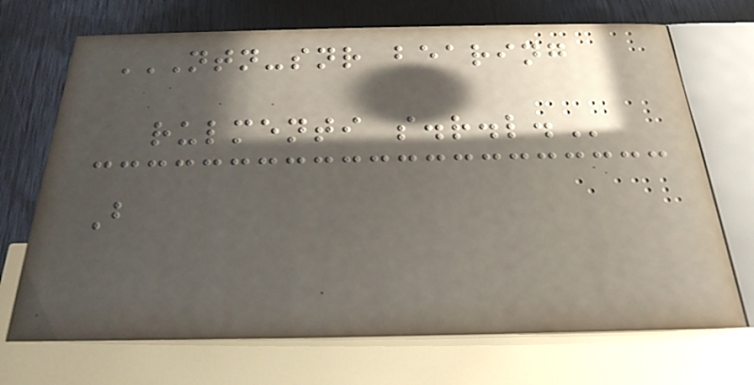NTN-SNR BEARING
RULMENTI S.R.L.
B
